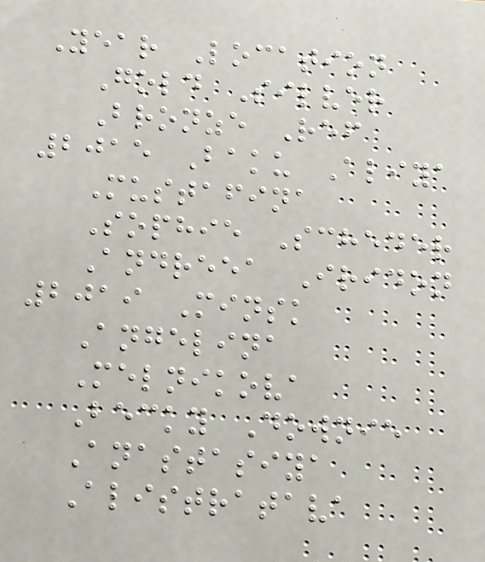Year Location
Gold Silver
Bronze Ref
2015 Baku Aliya
Mustafina
Sophie Scheder
Andreea Iridon
2019 Minsk
Angelina
Melnikova
Becky Downie
Anastasiya
Alistratava
